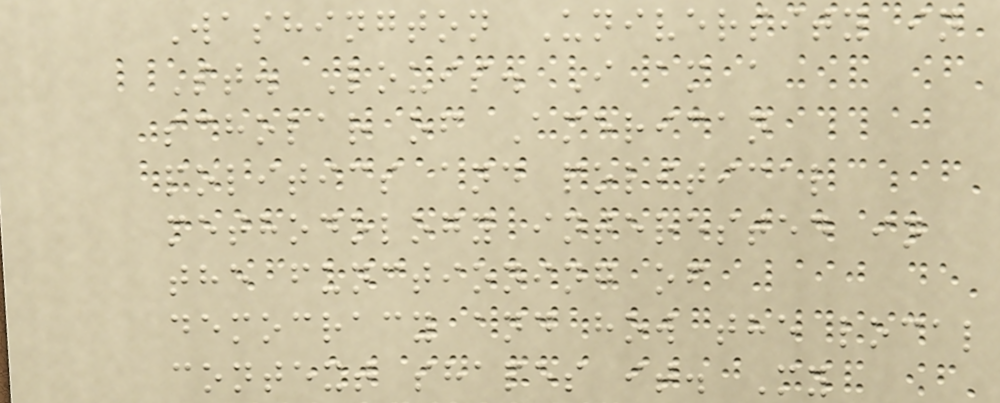Washington University in
St. Louis. I am a
scholar of American
politics and political
methodology interested in
the functioning of
democracy and how the local
context shapes it. My
